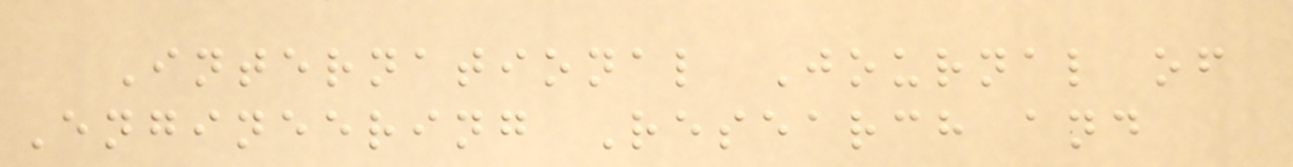International Journal of
Engineering Research and
